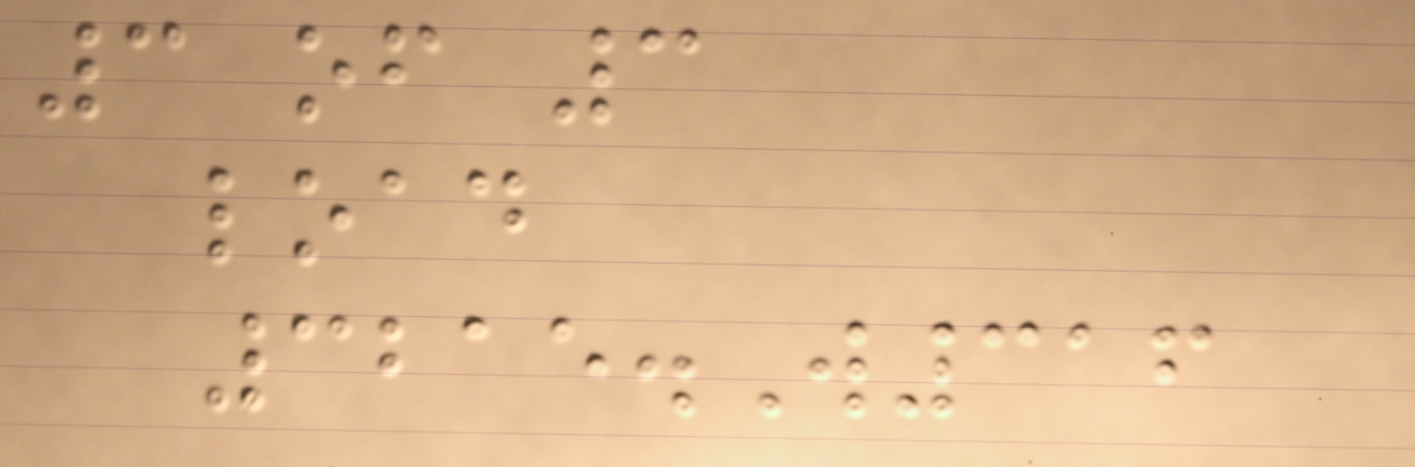3 of 3
load
3215.W316
